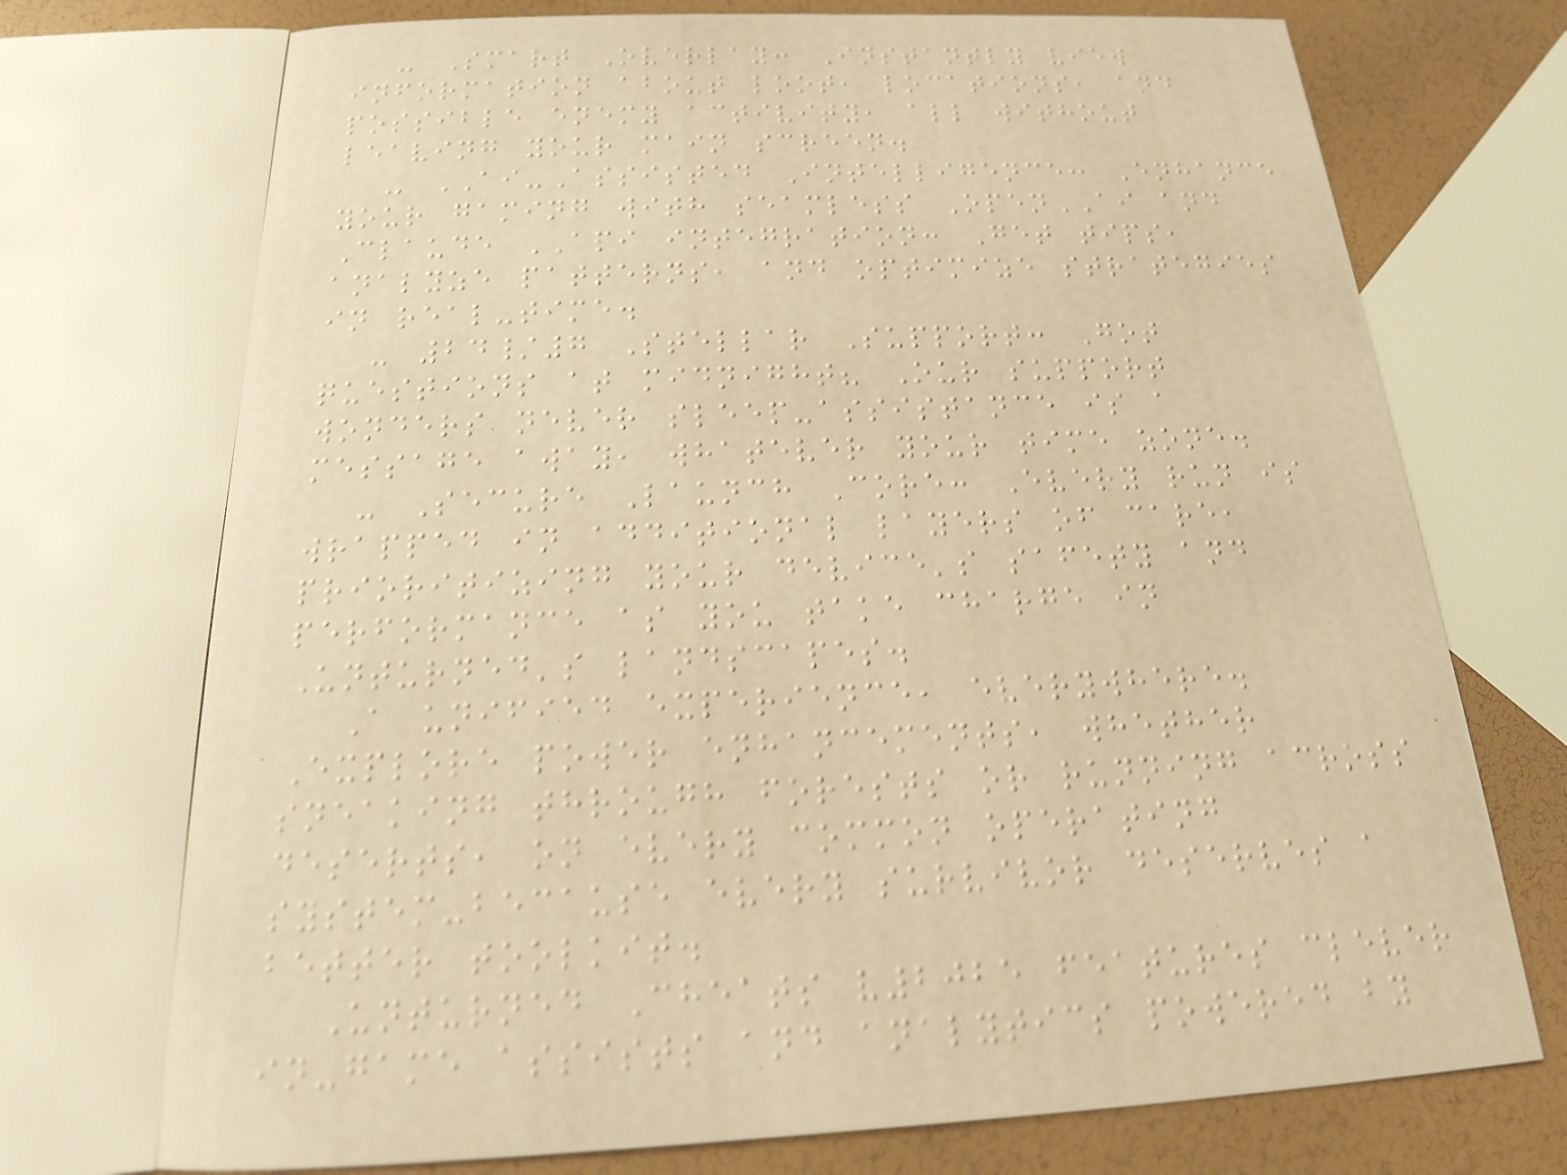- Smart Overlay: Instantly view
information about loot, locations, and
possible enemy activity, all without
leaving your main screen.
- AI-Assisted Intelligence: Enhance
your gaming with seamless OpenAI and
Claude API integration: Get tips,
analyze patterns, and optimize strategies
in real-time.
- 24/7 Stellar Support: Got
questions at midnight? Our support
wonders never sleep-assistance is a
message away, whatever your time zone.
- Secure Launch Core: Every run is
wrapped in additional layers of care,
prioritizing your device's safety and
performance as you take charge in
Unturned's landscapes.
A unified experience, everywhere.
Explore power enhancements, whether
sneaking through forests or running across
deserts, on every common operating
system-because every survivor deserves a
better toolkit.
Unturned Cheats v2025 features clever
in-game assists and analytics powered by
